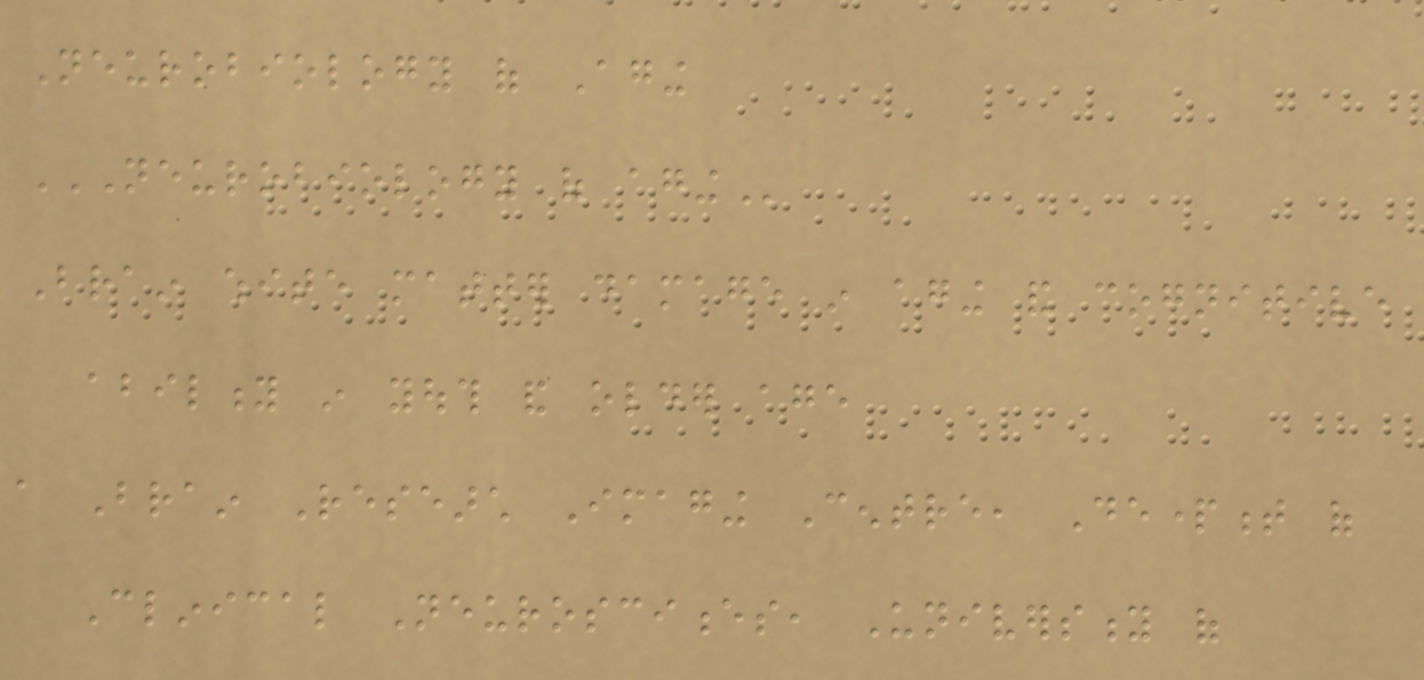Neurobiology of Aging
NEUROBIOLOGY OF AGING
Brain white matter damage in aging and cognitive
ability in youth and older age
a Brain Research Imaging Centre, Department of
Clinical Neurosciences, University of
